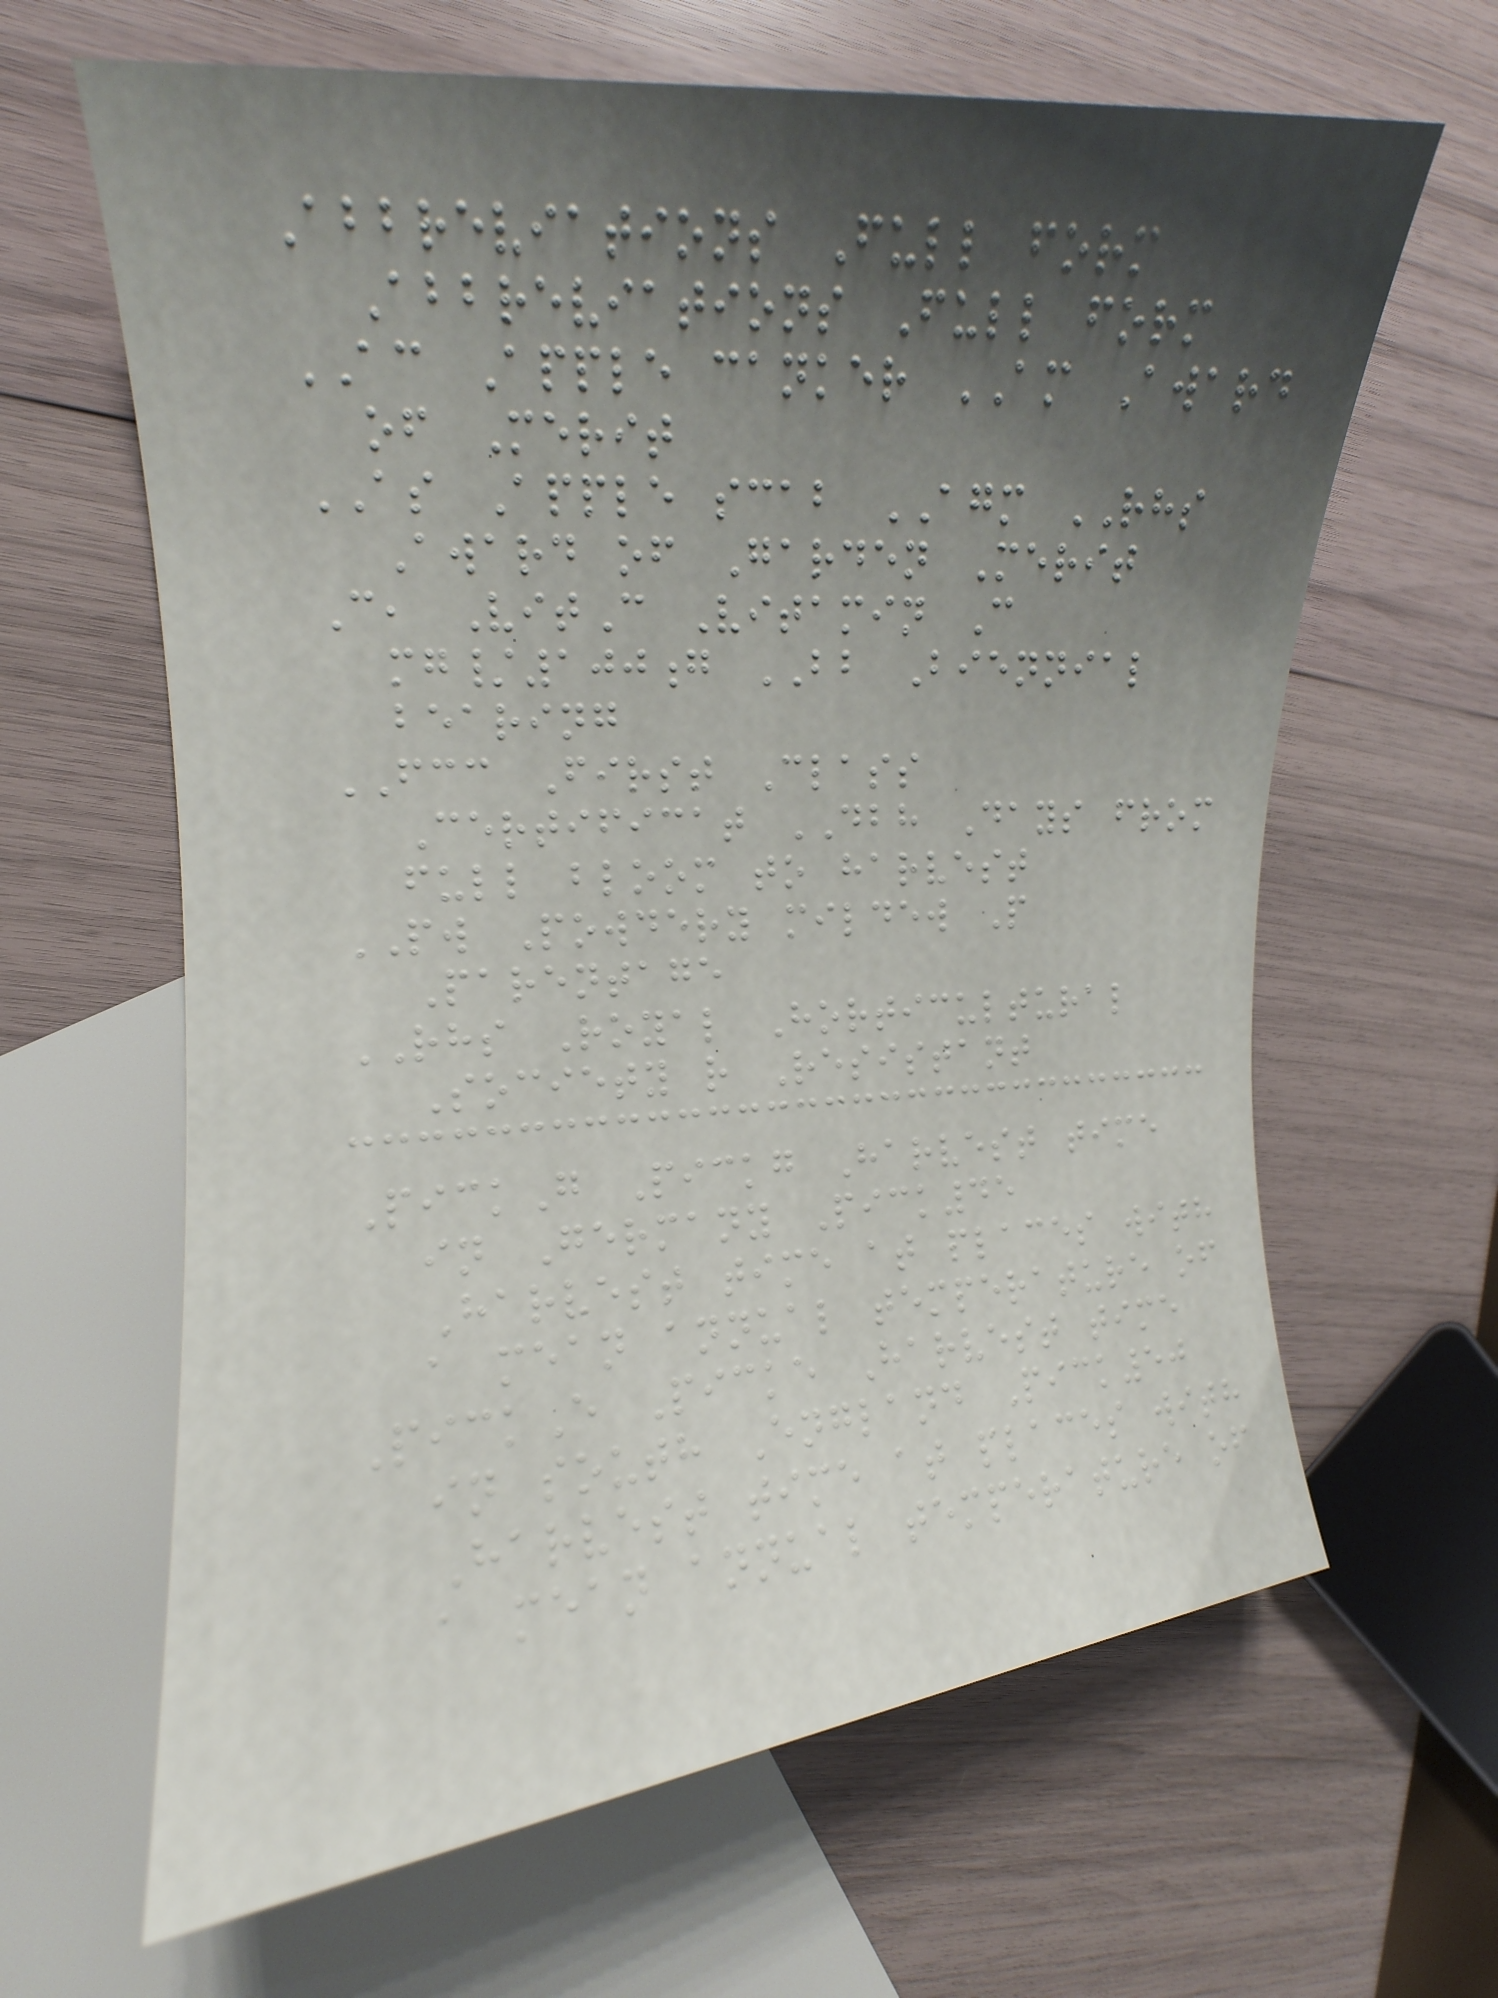Abbreviations Full form
Abbreviations Full form
AC Apple canker AM Award
of Merit
AS Apple scab AGM RHS
Award of Garden Merit
C, VitC Vitamin C
mg/100g BB Biennial
bearing
FCC First Class
Certificat DBH Days from
full bloom to harvest
PW Powdery mildew P
Parentage
RHS Royal Horticultural
Society r Resistant
PickG Pickg Harvest time
in Germany Pick45
Harvest time at places with
a mean annual temperature of
PickE Picke Harvest time
in south England Pick50
Harvest time at places with
a mean annual temperature of
